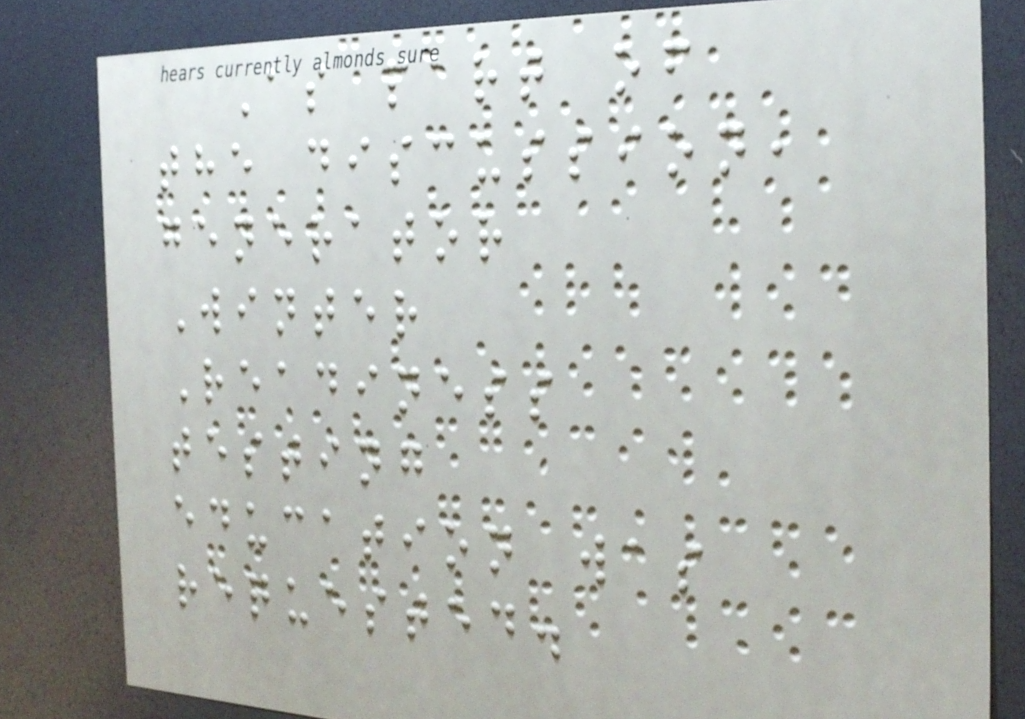As part of
the discussion,
generator
Winter
Readiness
testing
education was
requested.
